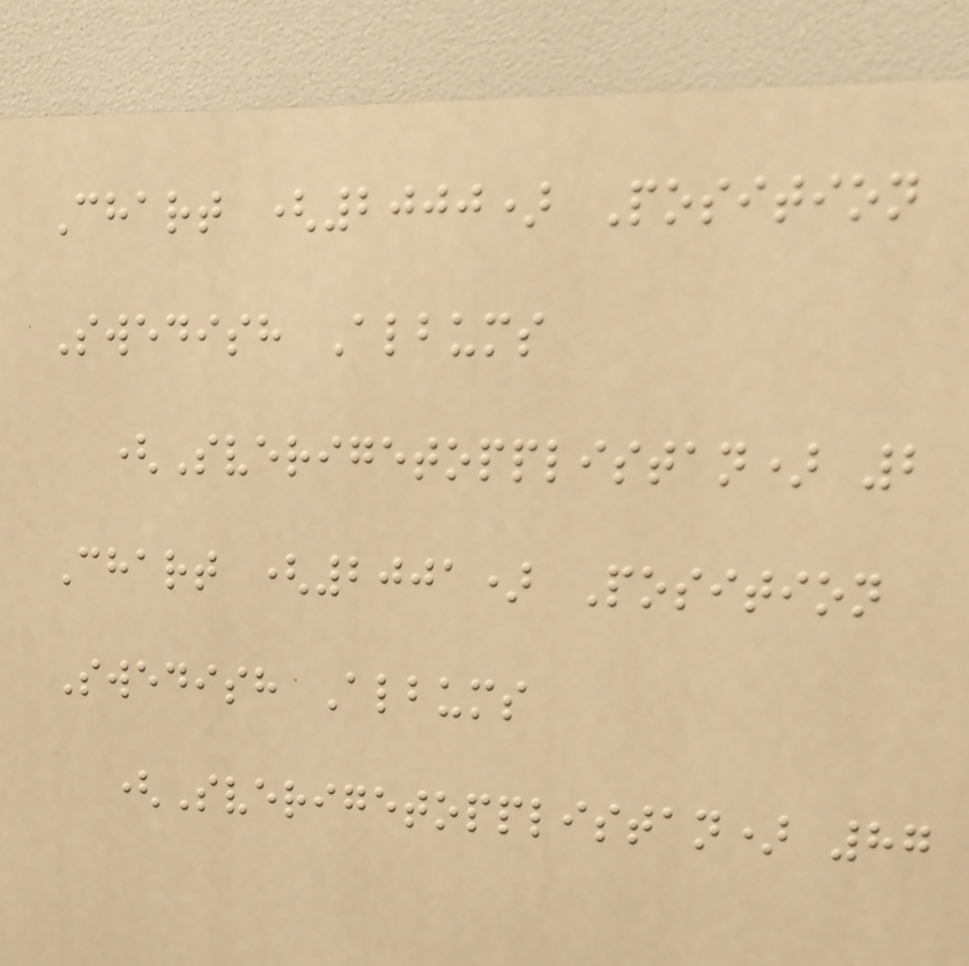Chart (2000) Position
Swedish Albums
(Sverigetopplistan) 2
Chart (2001) Position
Swedish Albums
(Sverigetopplistan) 87
